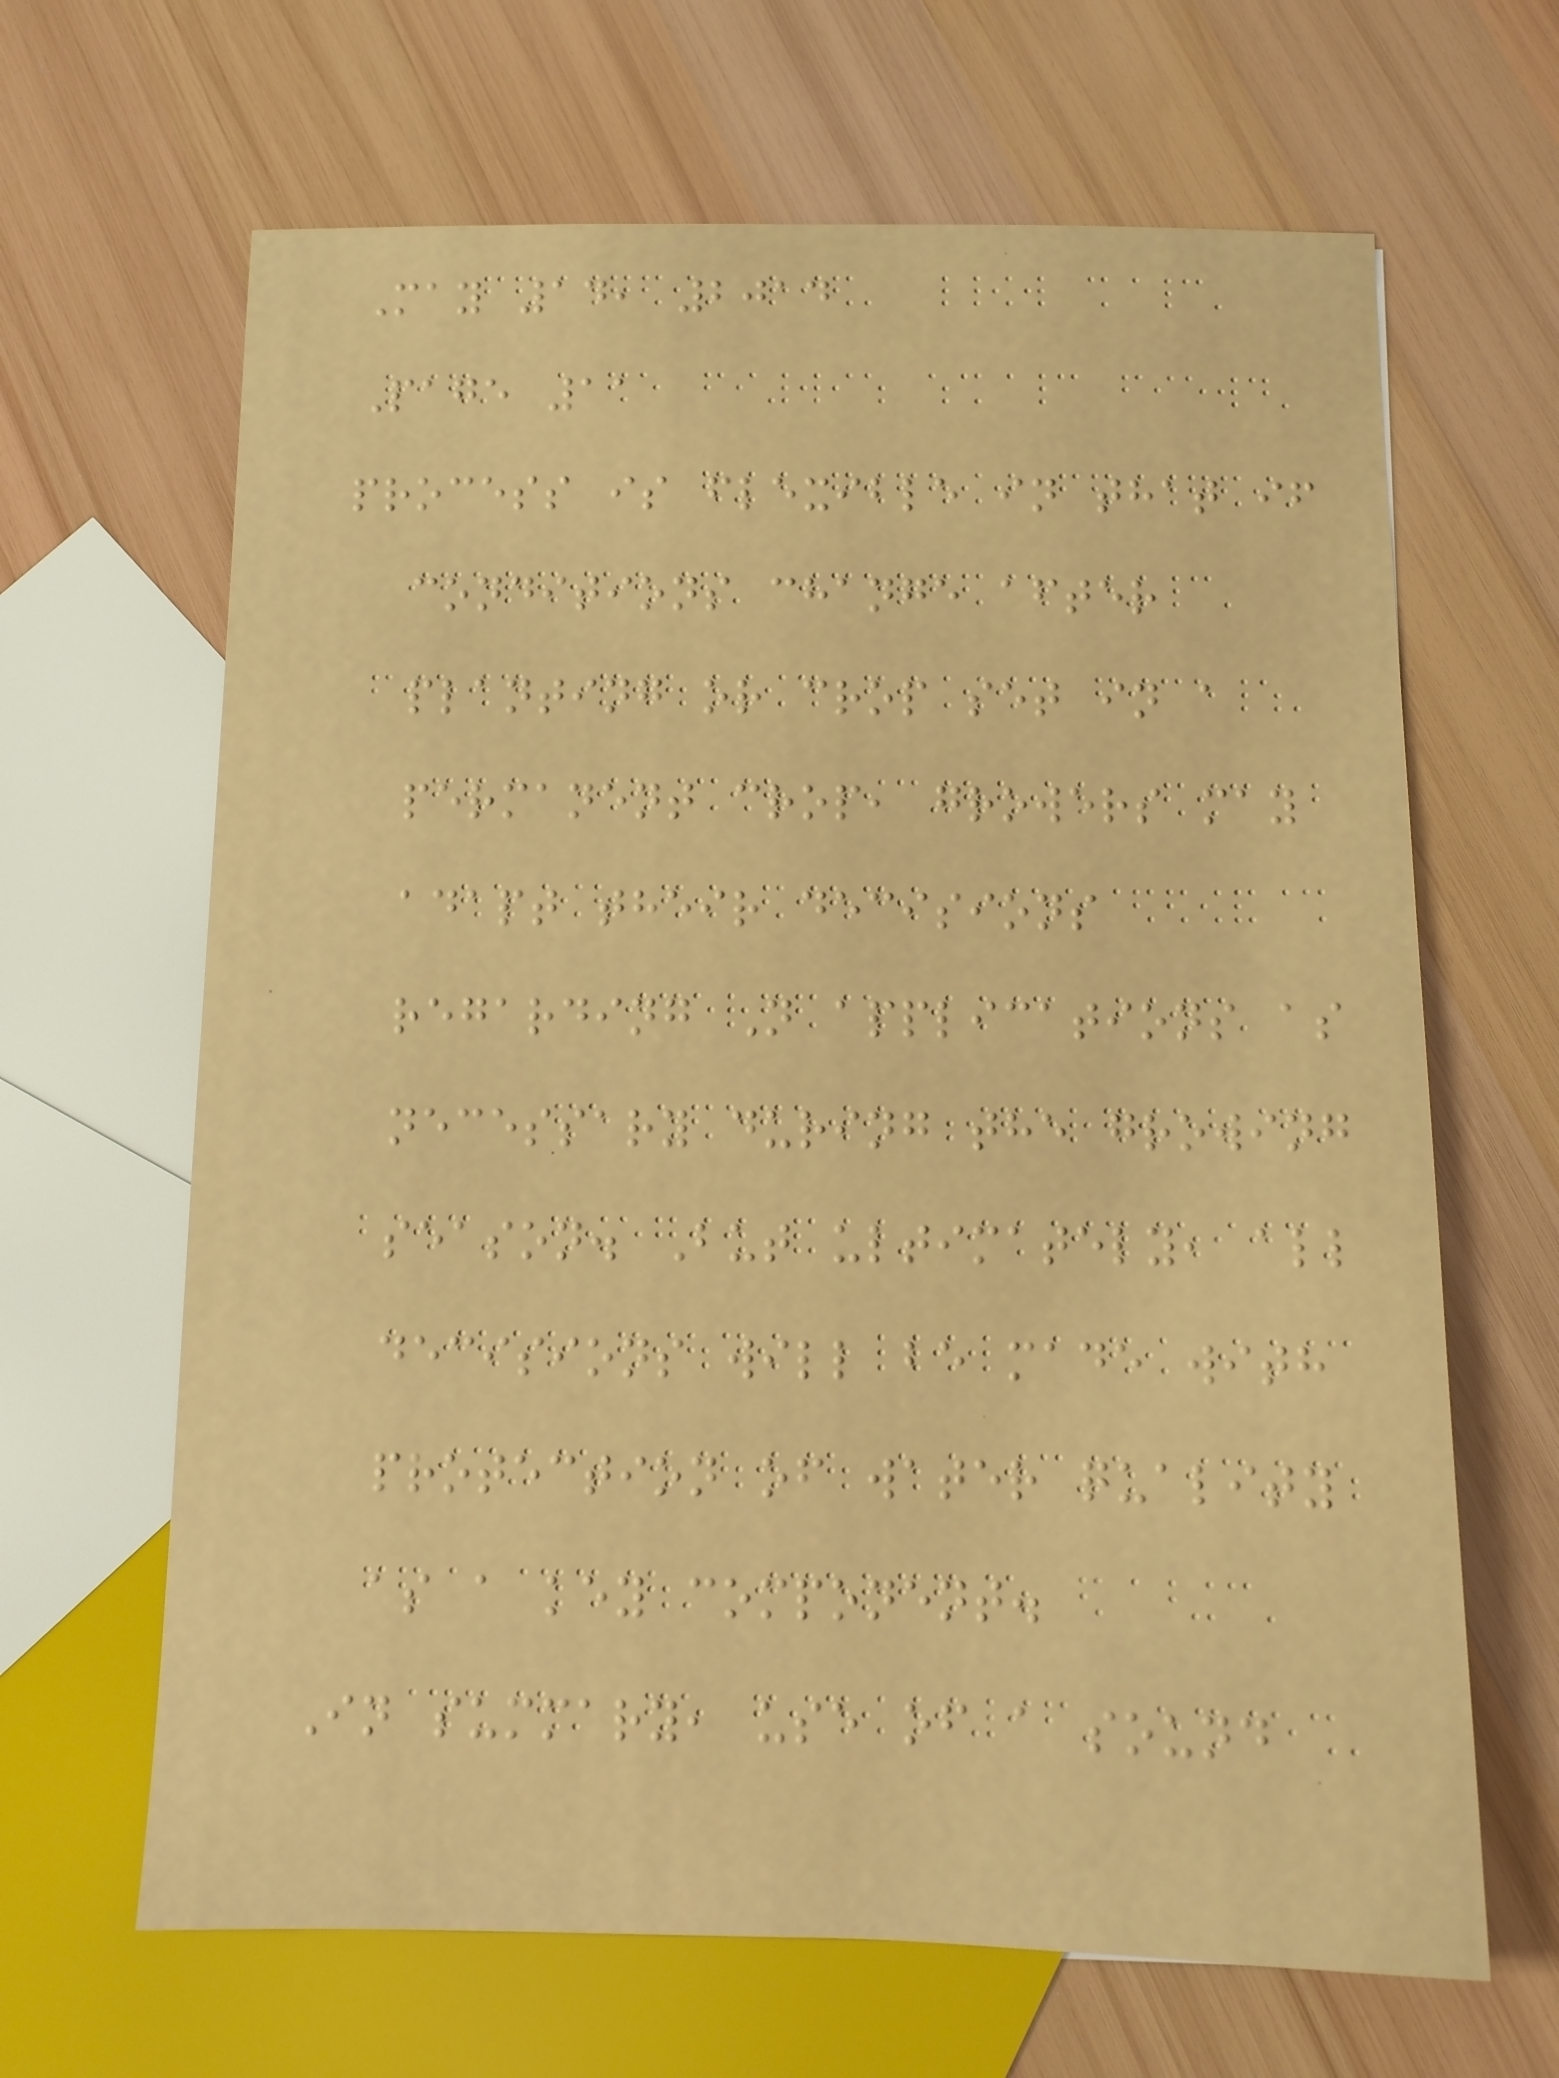May 14, 2014
Page 11
process is flexible in that if
conditions change after
planting or crop set in a
permanent crop, growers may
adapt their decisions
regarding N applications as
necessary during the growing
season. But ultimately, all
decisions will be made with
protection of water quality
as a key component.
In summary, use of a sound
